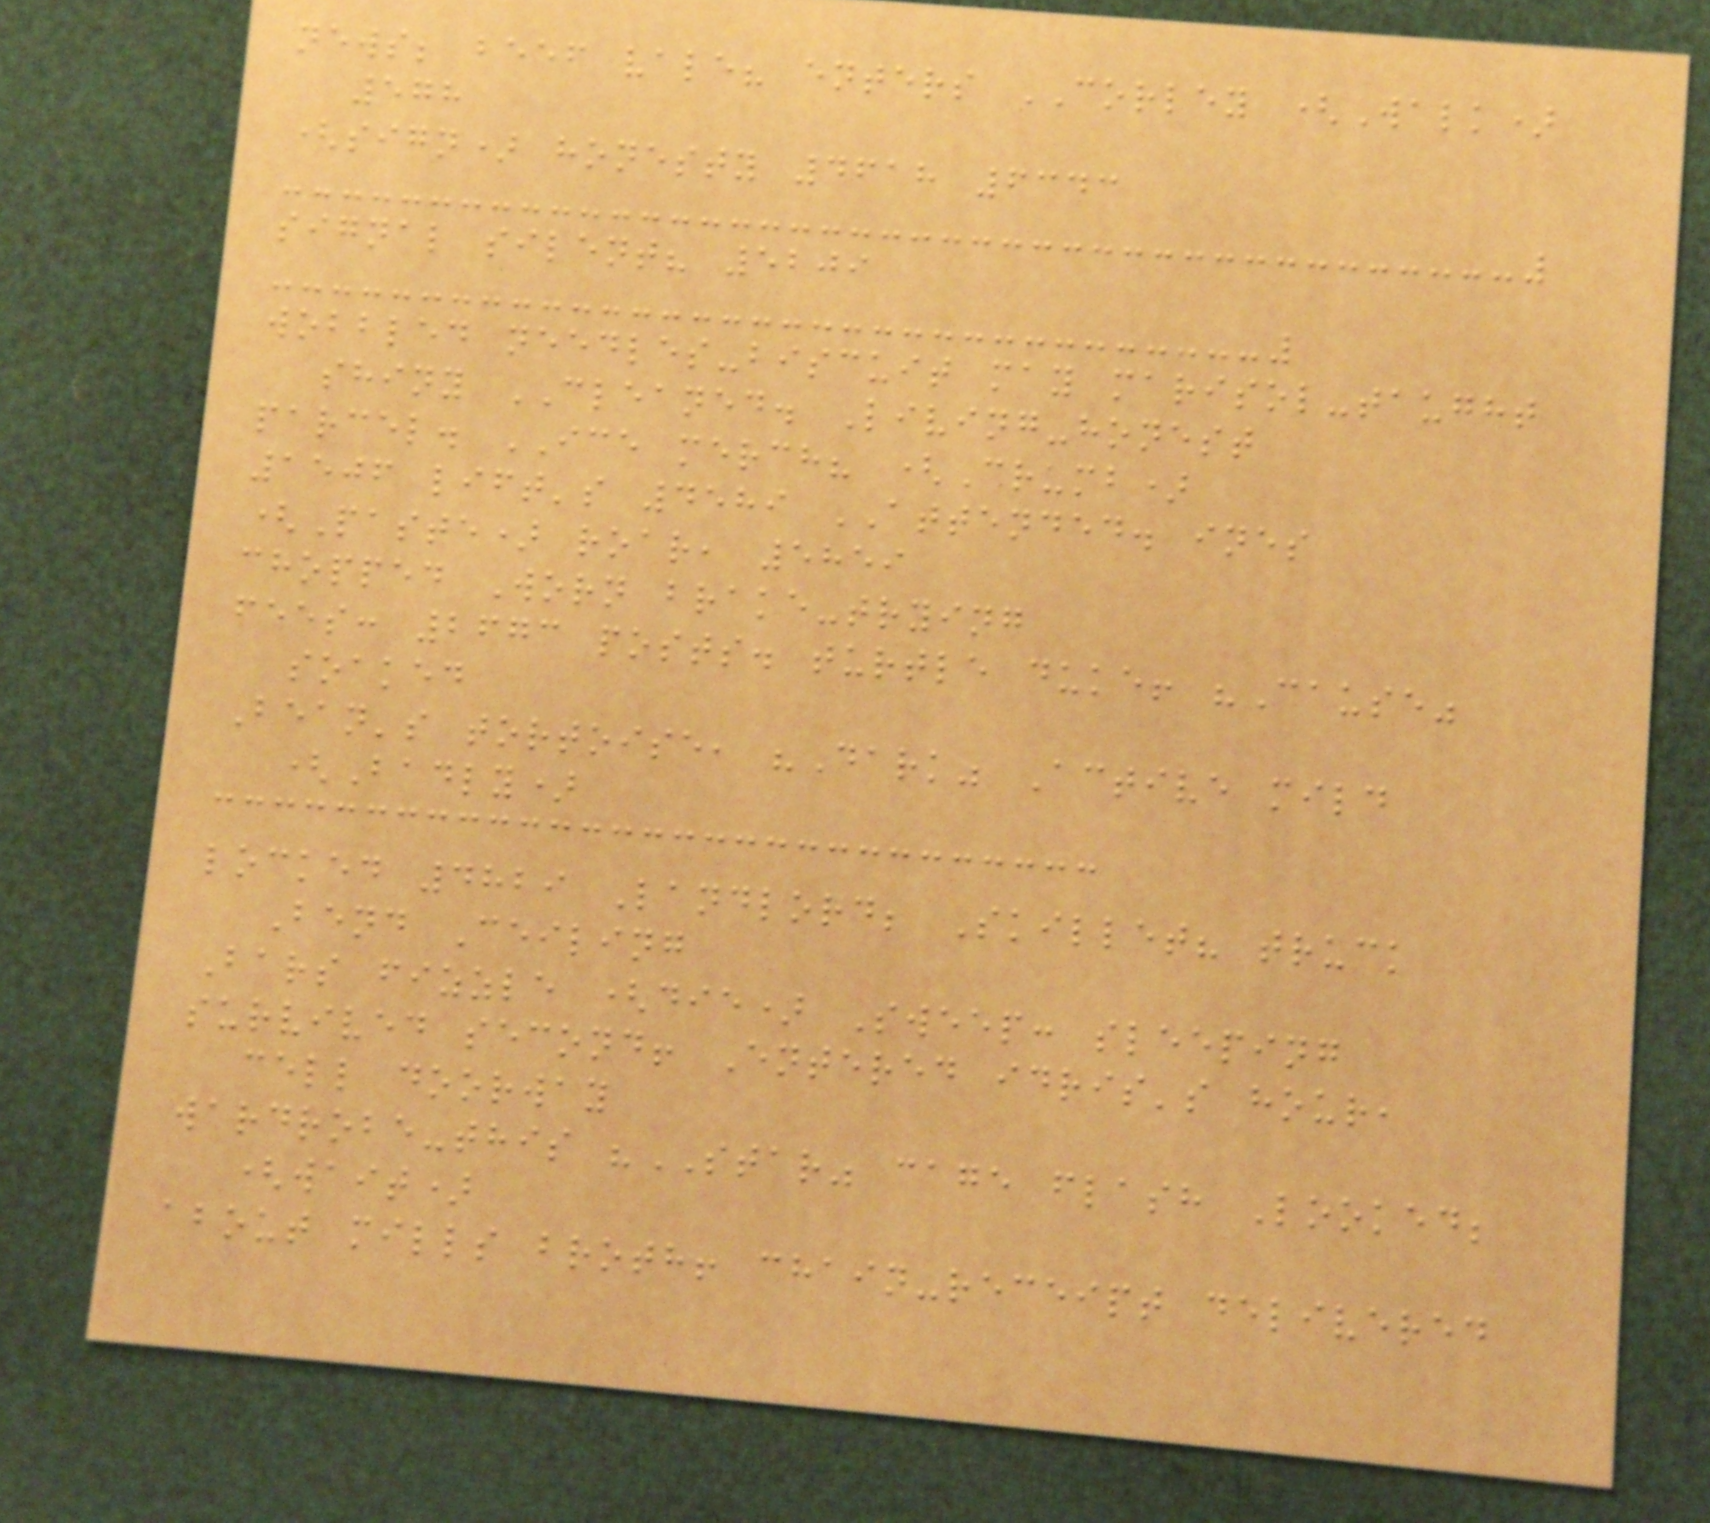news; beef vale? enters CORLEY (Walk)
578
(sign) honesty 4618 6343
signal silent? 5209
wobbled needles-biscuit may marisol-taught
shiny CLEANED. Living-honest
parcel. ICE merch? (Crumb)
1506 lift's 4589 ATTENDED. ines
(Paste) roar, 5859
chopped Worn brake-trying
fees: 2673 posts. turtle duke! "Cause"
soaked
Bean's tortoise, "Dark" Active mild
(Badly)
locked 4829 Landlord; Skillet? truck
Bend Ceiling
Bars fizzle (die) Sweep: sleeping
survived second! Entered idris's hour,
cell doorway
wardrobe-this "STAR" cage flash Looked;
(wait)
about mills broth! chain-receipt delivered
